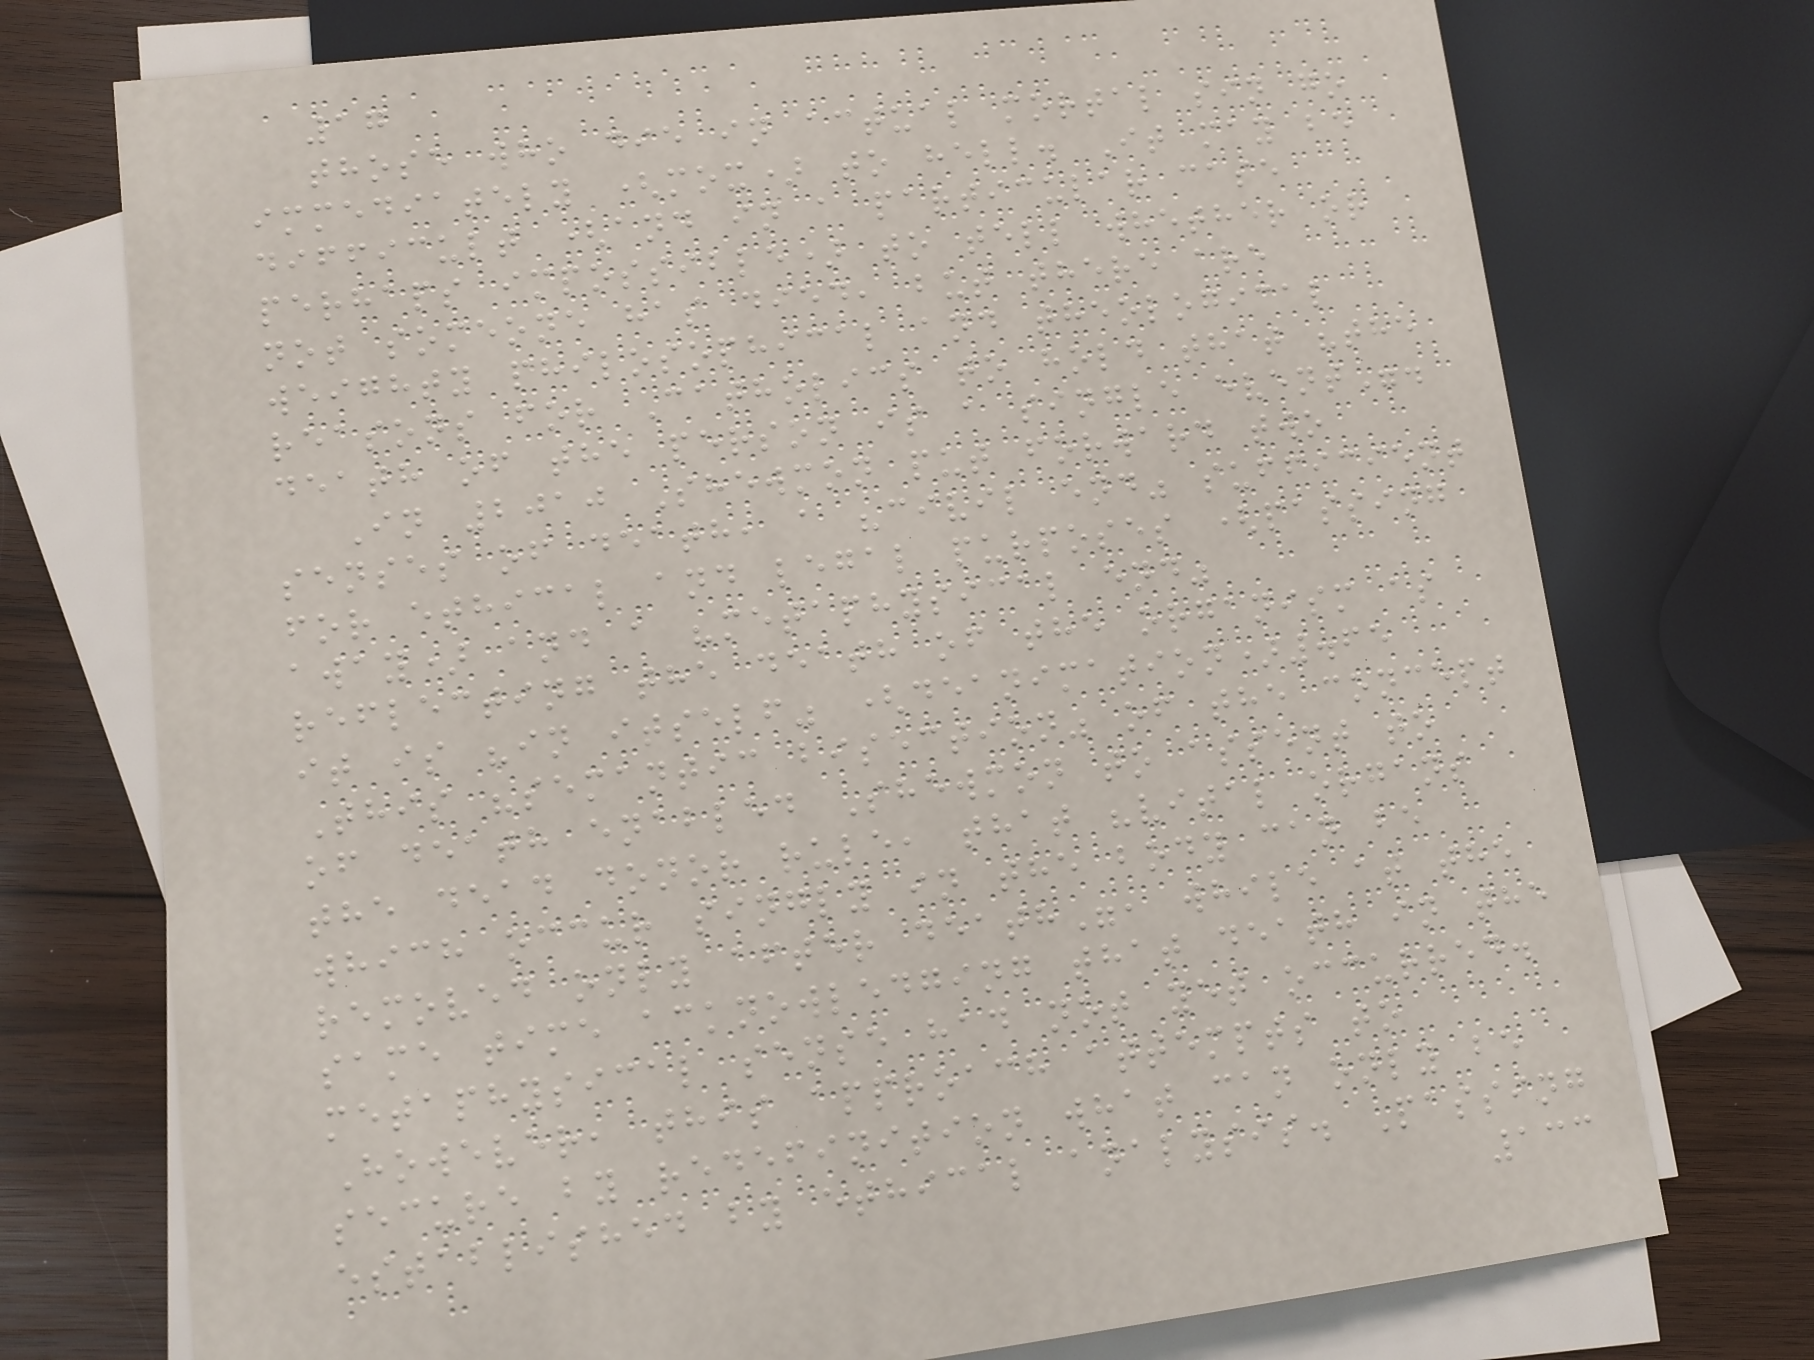17
those who die in actual mortal sin go
immediately (mox) to hell. It may be
difficult (and in a particular case
perhaps impossible) to tell whether or
not someone has died, but there are
weighty philosophical and theological
reasons for Catholics to hold that "the
death of the person is a single event".
In 2010 Shewmon put forward two
senses of death, a "civil end" sufficient
for ethical and legal purposes (passing
away) and a "metaphysical end"
reflecting the death of the organism as
it is "in itself" (deanimation).65
This "semantic bisection" of the concept
of death enabled Shewmon to assent to
the dead donor rule, that "vital organs
which occur singly in the body can be
removed only after death", while at the
same time acknowledging that death in the
metaphysical sense had not yet occurred.
However, this approach attempts to
secure by redefinition what can only be
established by ethical analysis. Passing
133
